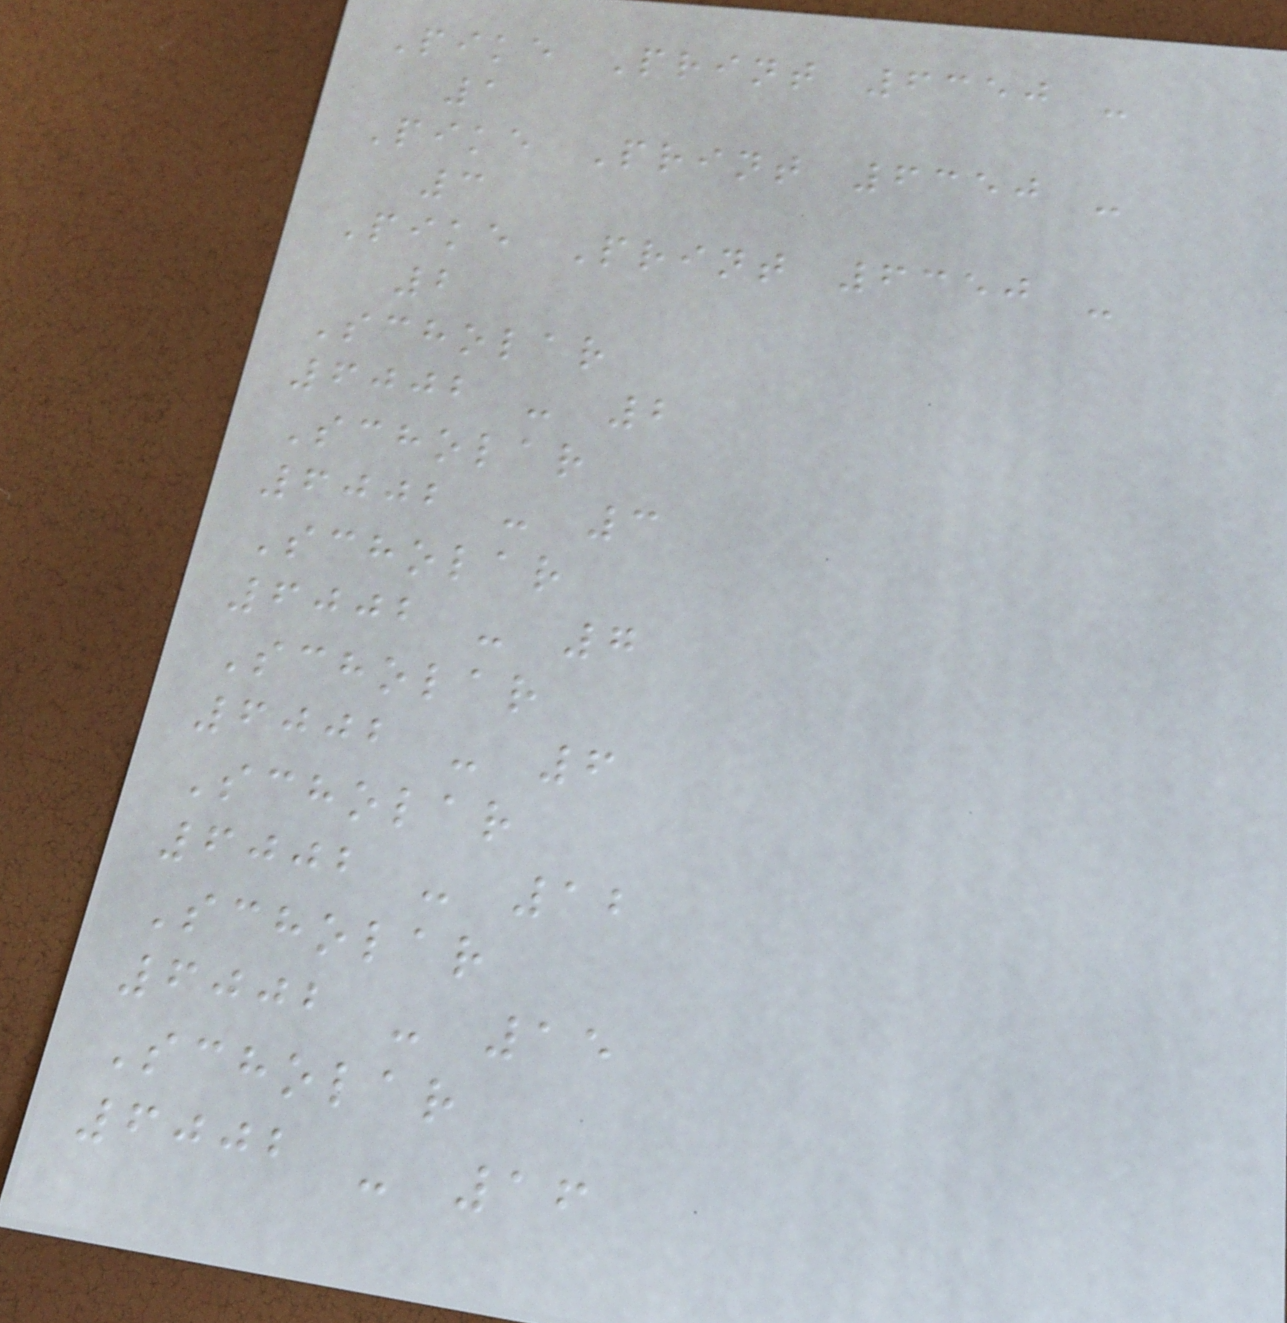Pike Print 6350 -
1
Pike Print 6350 -
3
Pike Print 6350 -
2
Scholar
6002 - 2
Scholar
6002 - 3
Scholar
6002 - 7
Scholar
6002 - 6
Scholar
6002 - 12
Scholar
6002 - 15
Scholar
6002 - 16
